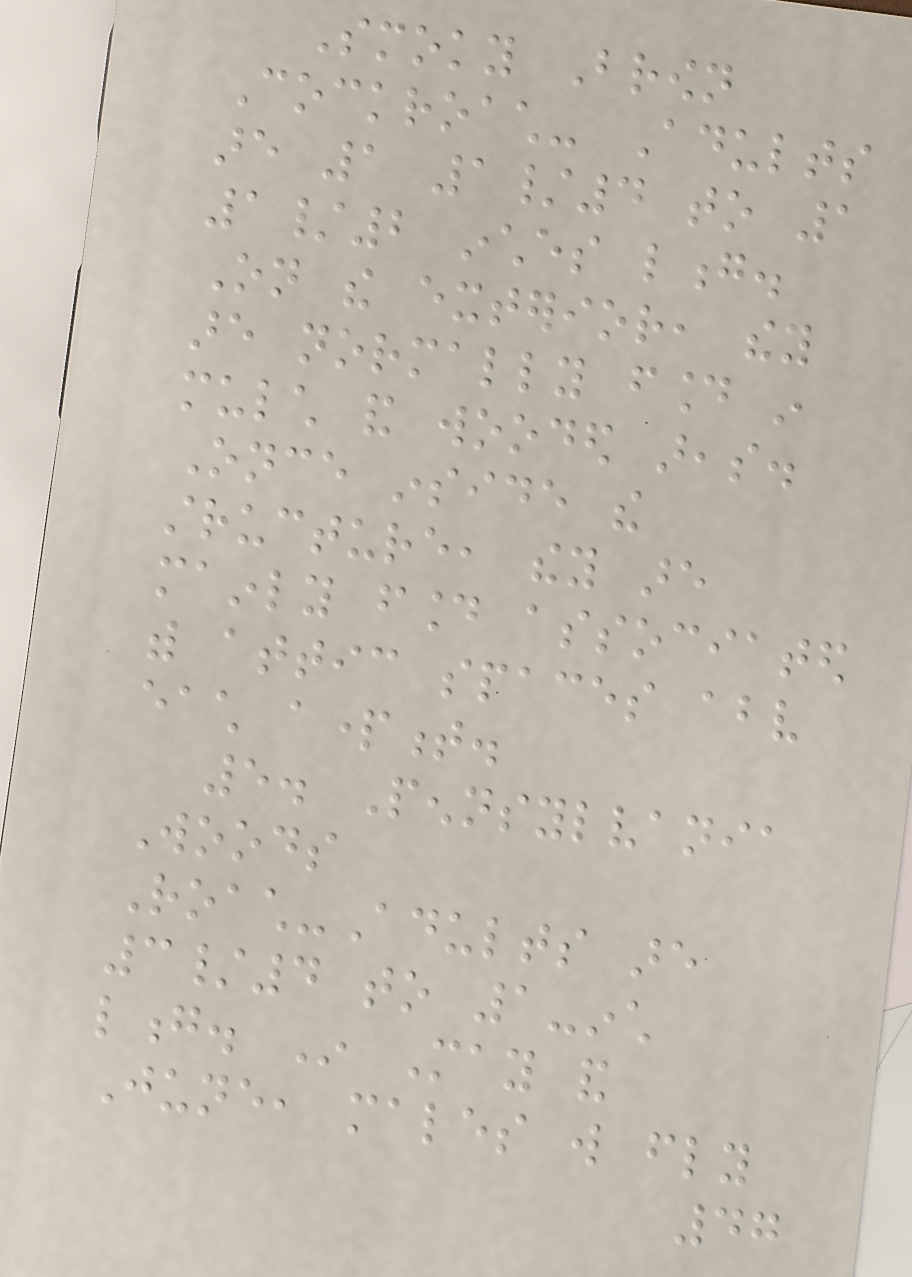Smoky Brown
Cockroach- Adults
are 1 1/4 to 1
1/2 inches long.
On the exterior, they
are normally found in
mulch and wooded areas.
Once inside the
structure, they are
mainly found associated
with attic spaces above
each apartment.
5. Pennsylvania
Woods
Roach-Adults are
3/4 to 1-inch
long. In May and
June, males will fly
47
